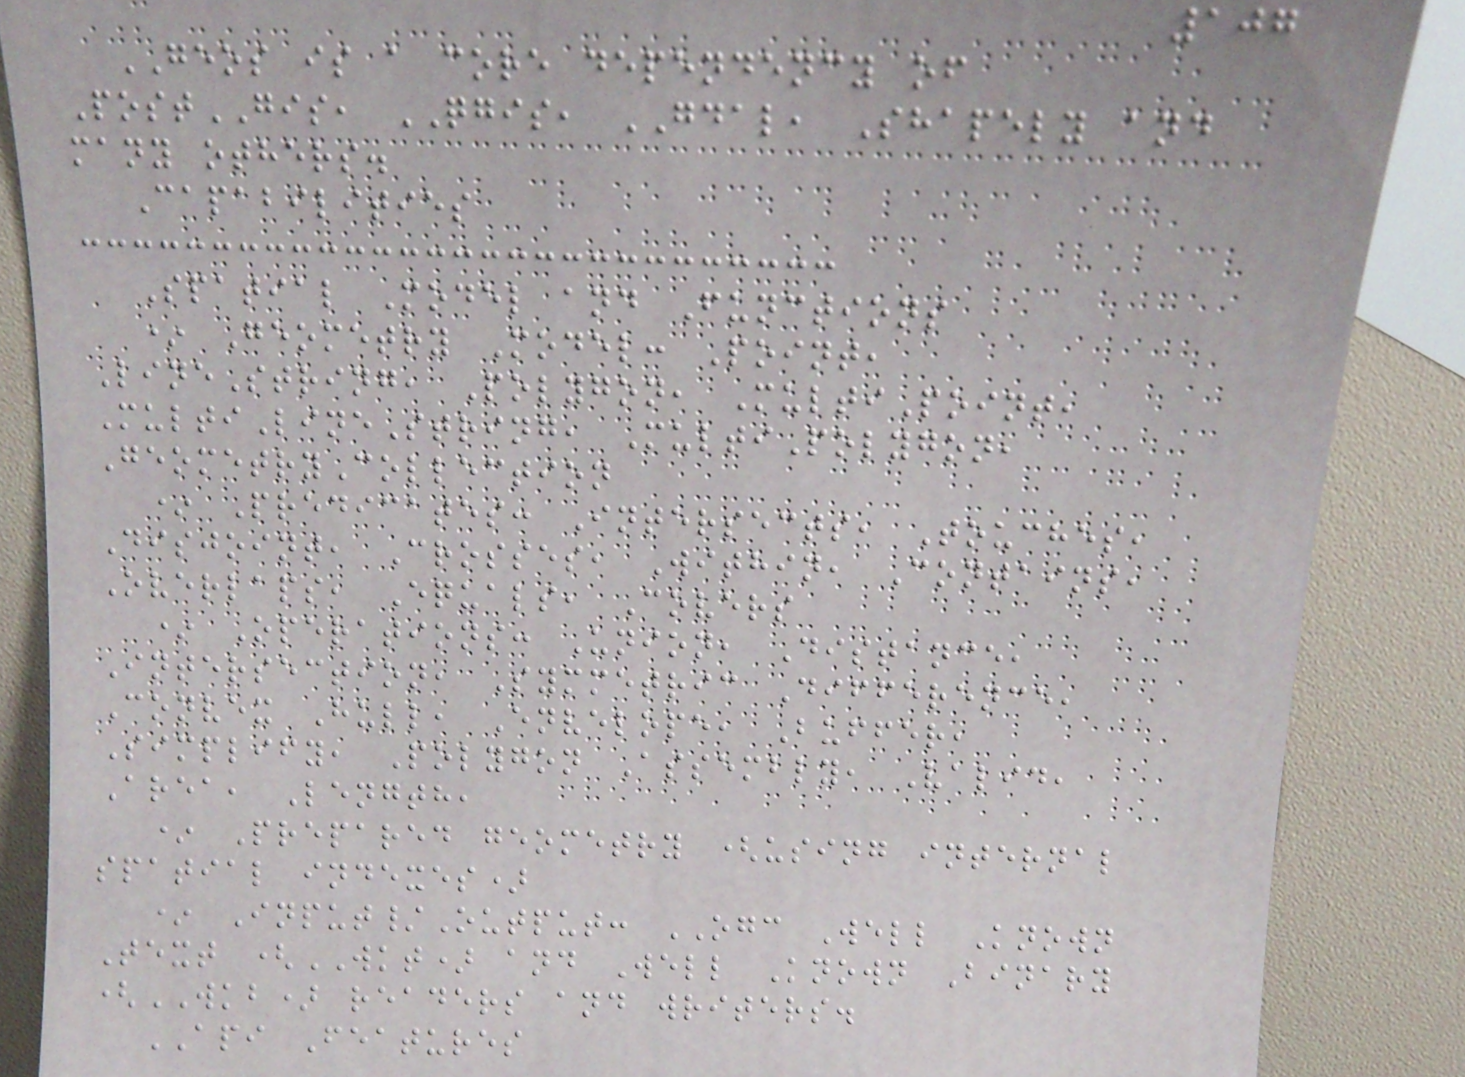107
GEOS is a core dependency of
PostGIS, QGIS, GDAL, Shapely and
many others.
Capabilities
Spatial Model and Functions
* Geometry Model: Point,
LineString, Polygon, MultiPoint,
MultiLineString, MultiPolygon,
GeometryCollection
* Predicates: Intersects, Touches,
Disjoint, Crosses, Within, Contains,
Overlaps, Equals, Covers
* Operations: Union, Distance,
Intersection, Symmetric Difference,
Convex Hull, Envelope, Buffer,
Simplify, Polygon Assembly, Valid,
Area, Length,
* Prepared geometry (using internal
spatial indexes)
* Input/Output: OGC Well Known
Text (WKT) and Well Known Binary
(WKB) readers and writers.
API Features
